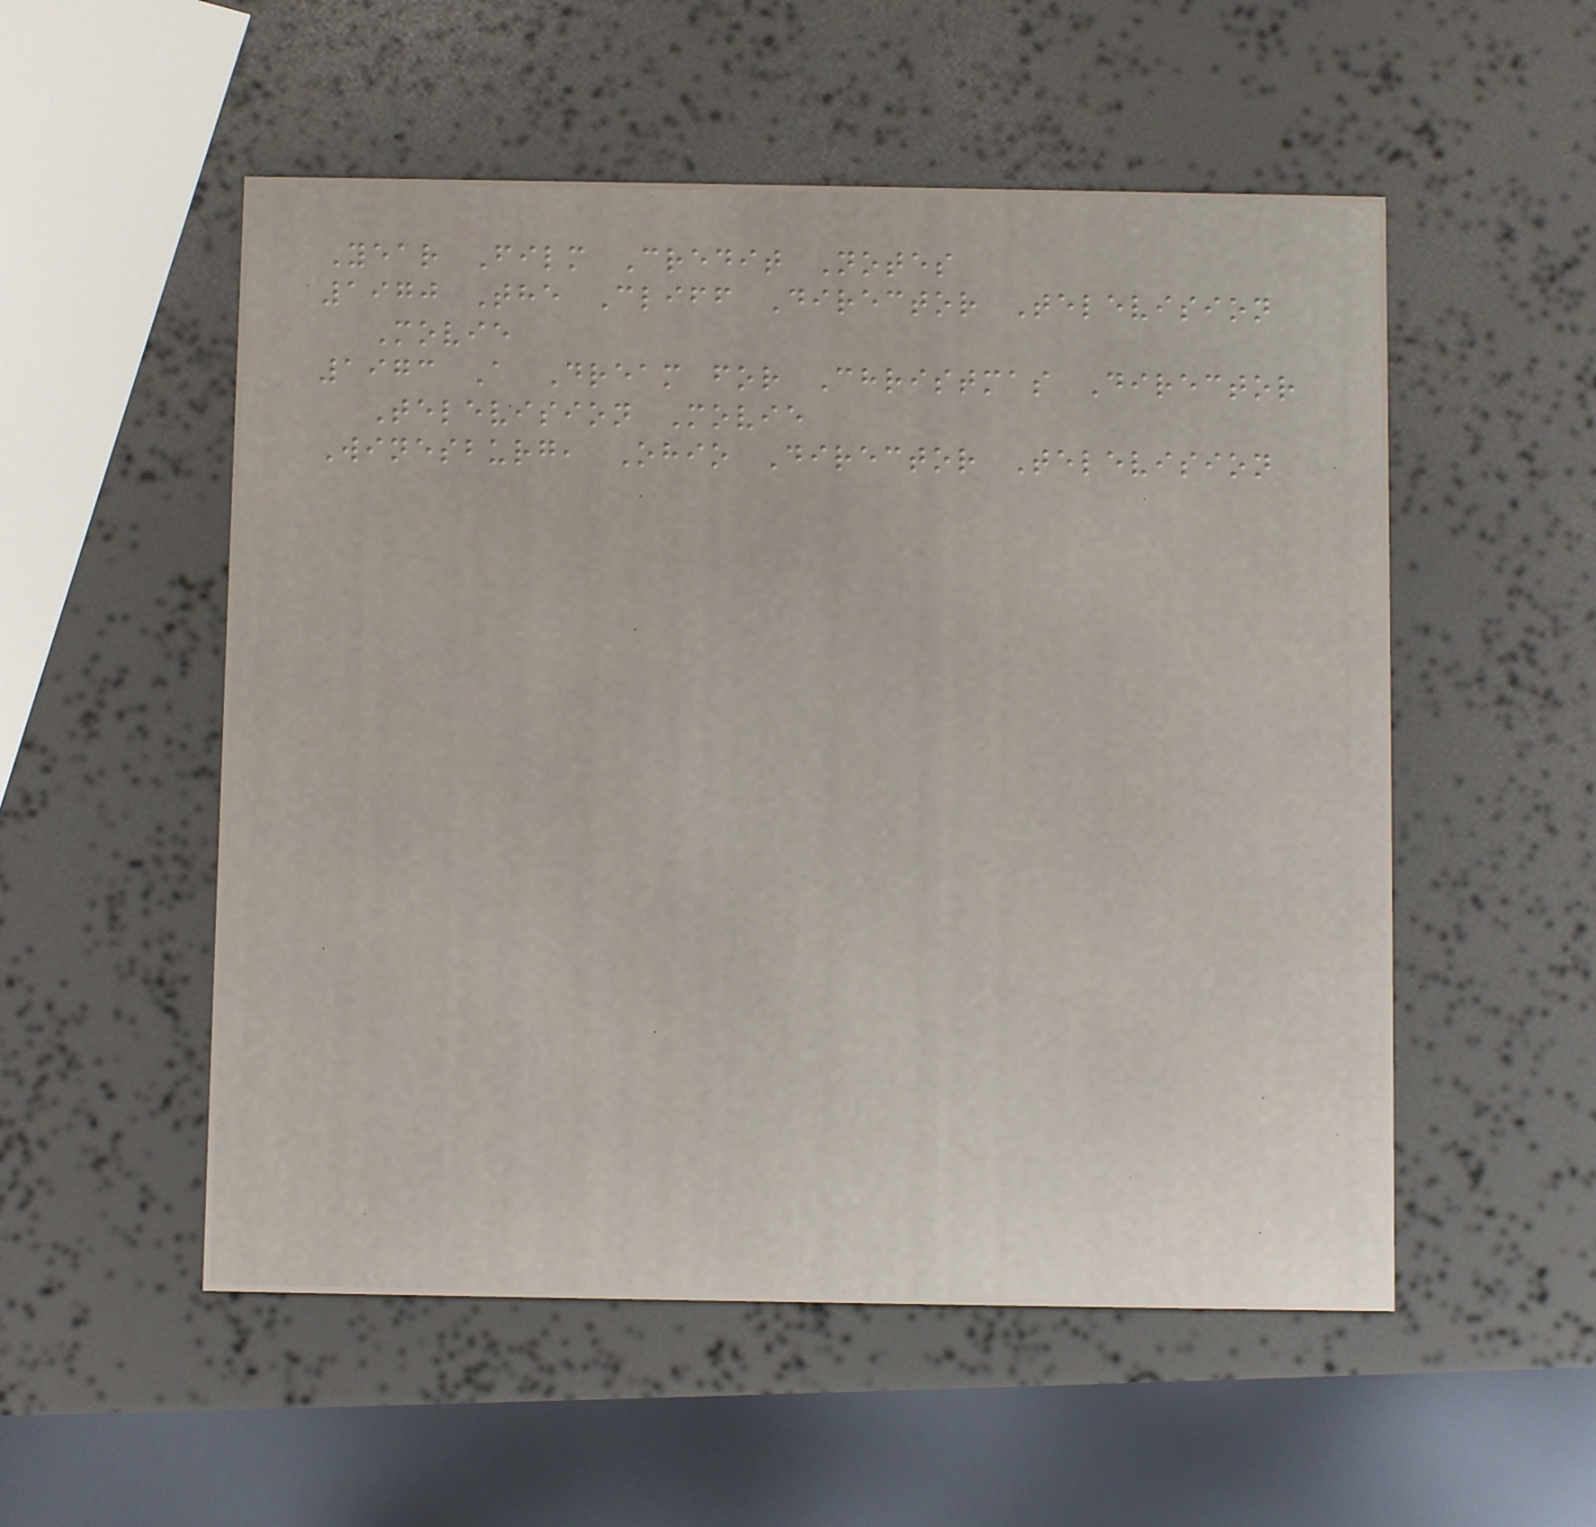Year Film Credit Notes
1970 The Cliff Director Television
Movie
1973 A Dream for Christmas Director
Television Movie
Winesburg, Ohio Director Television
